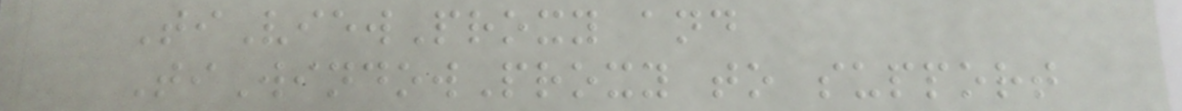TiViewProxy and
TiWindowProxy to support
